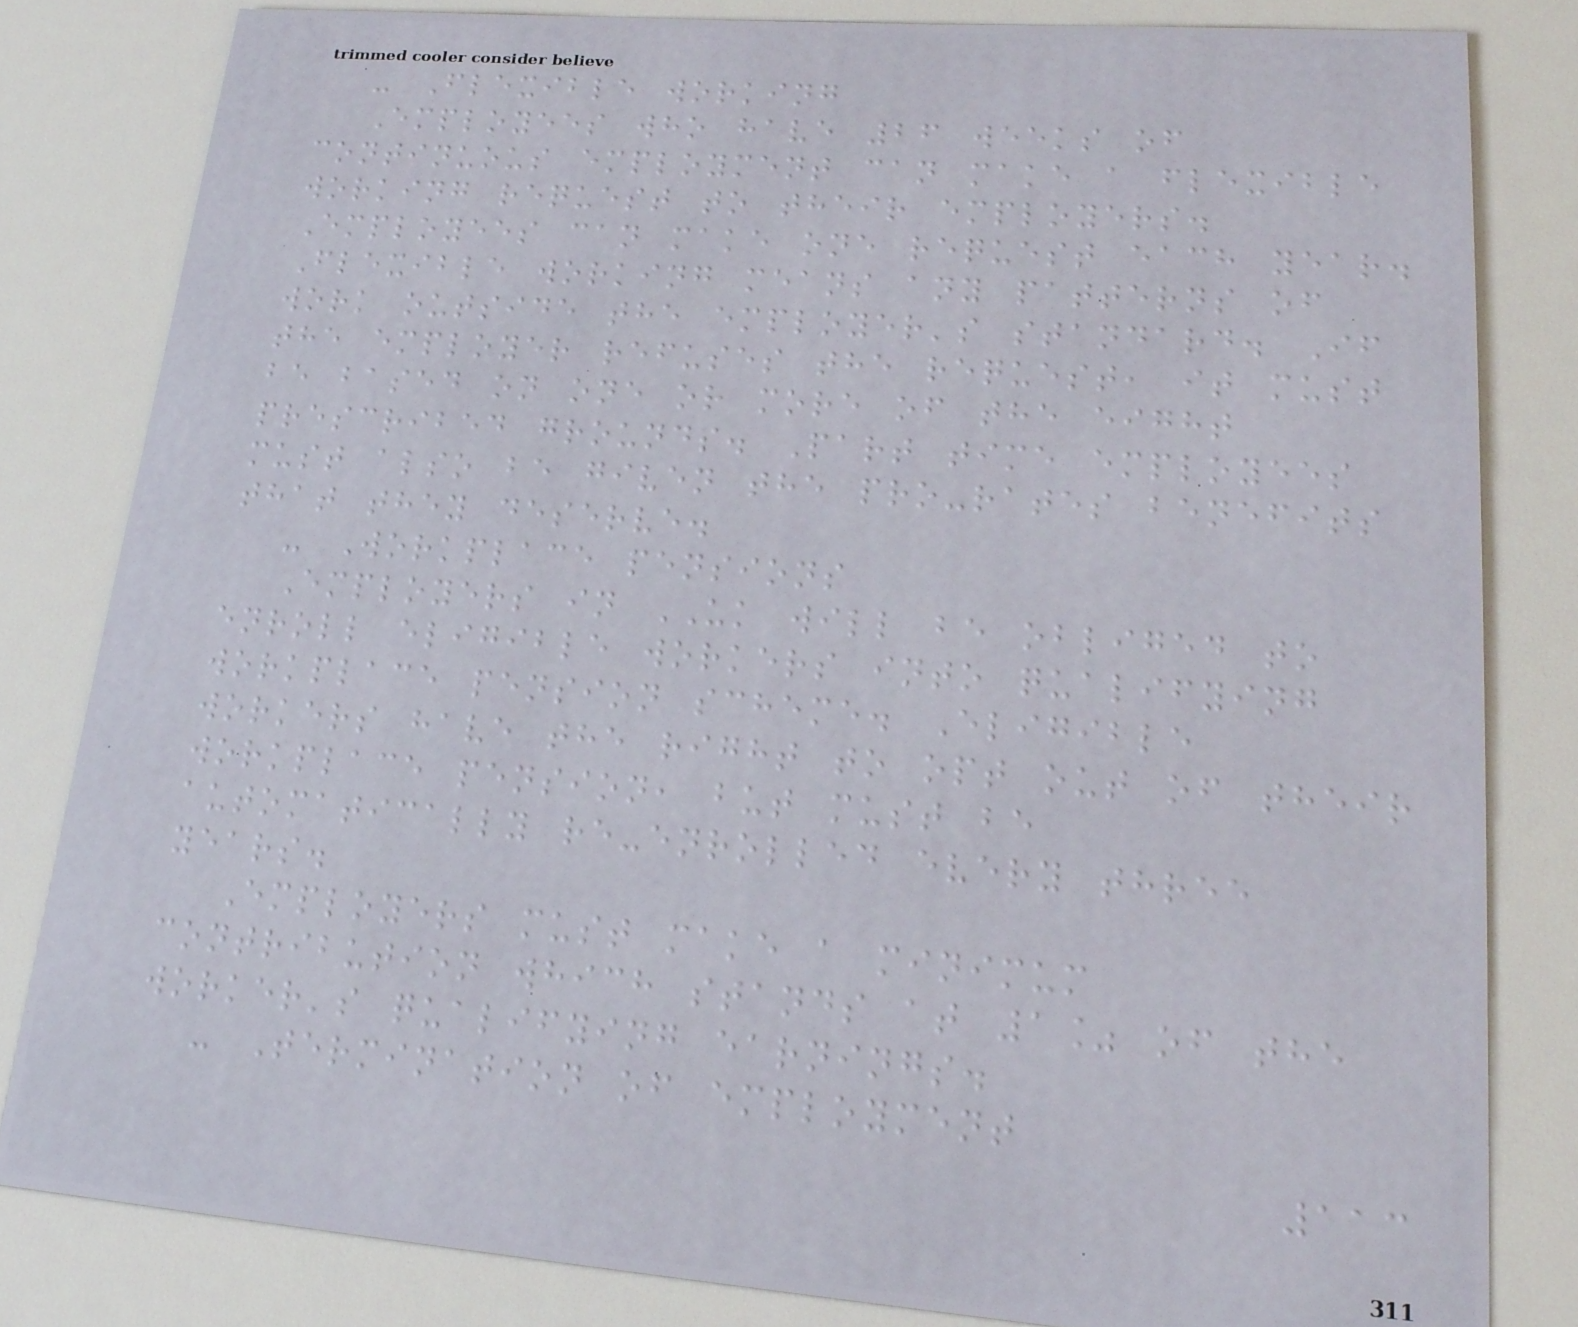- Flexible working
Employees who have 26 weeks of
continuous employment can make a flexible
working request to their employers.
Employees can make one request each year.
Flexible working means any patterns of
work outside the employer's standard. If
the employer refuses the request, it must
be based on one or more of the eight
prescribed grounds. Part time employees
must also be given the pro-rates benefits
that they deserve.
- Workplace pensions
Employers in UK will be obliged to
enroll eligible workers into qualifying
workplace pension scheme. Eligible
workers have the right to opt out of their
workplace pension, but must be
automatically re-enrolled every three
years.
Employers must make a minimum
contribution which stands at 1% of the
worker's qualifying earnings.
- Termination of employment
113
